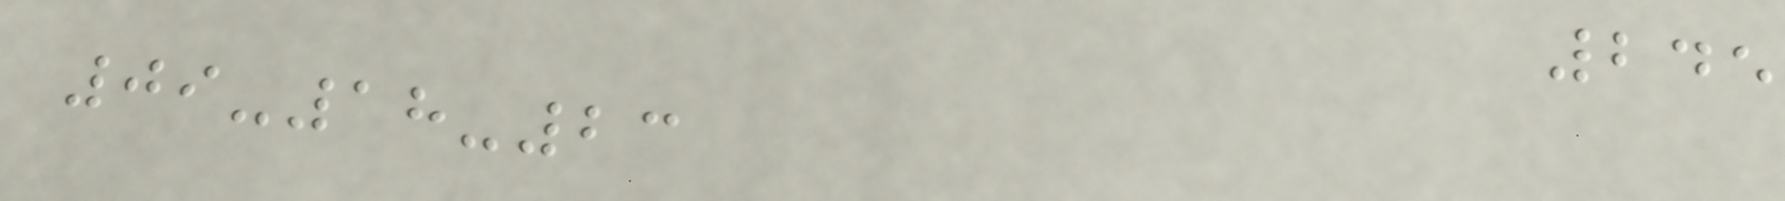245
09-18-23
